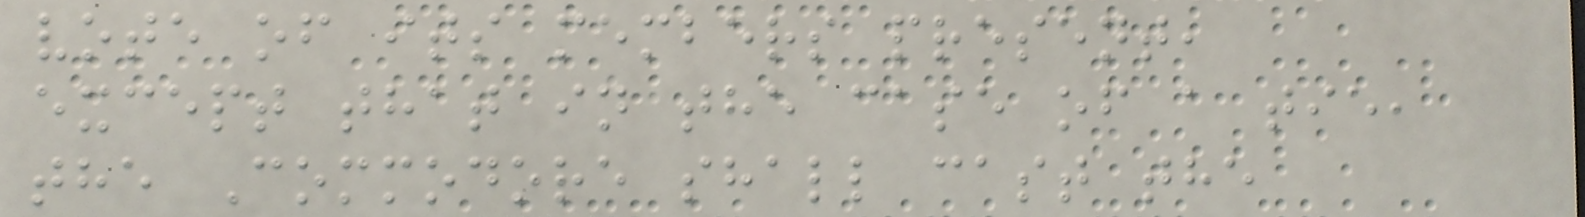vote of its members present,
except that in the case of a tie,
the Commodore shall cast the
